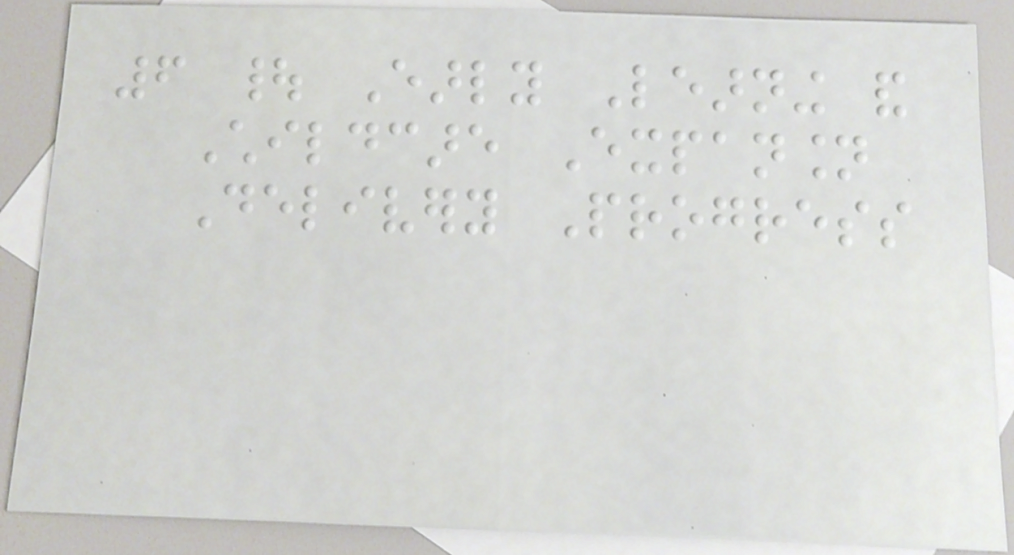6 | Early Learning and
Childcare Expansion
Delivery Progress
